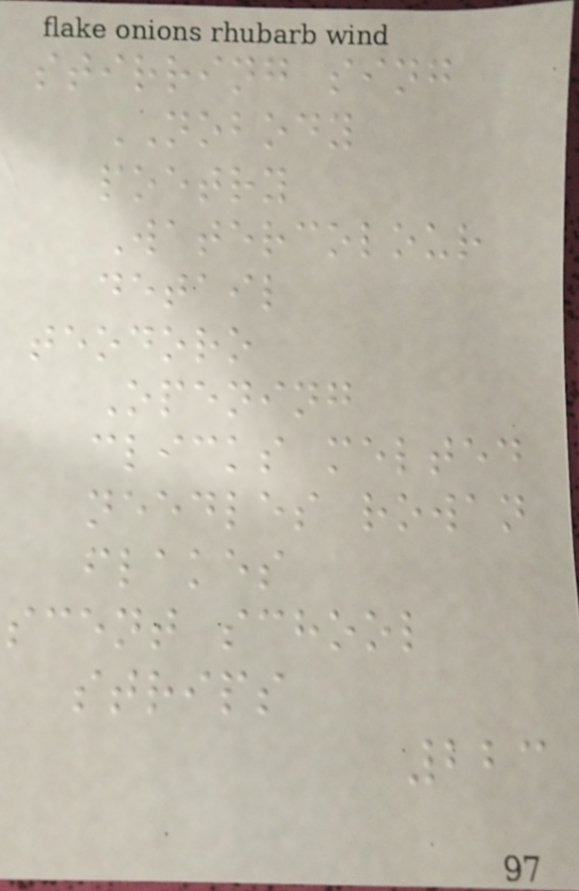stirring sing
NOBODY
poetry
Watercolour
detail
teodoro
Opening
clicks melted
needles rowan
flakes
scent school
strips
223
